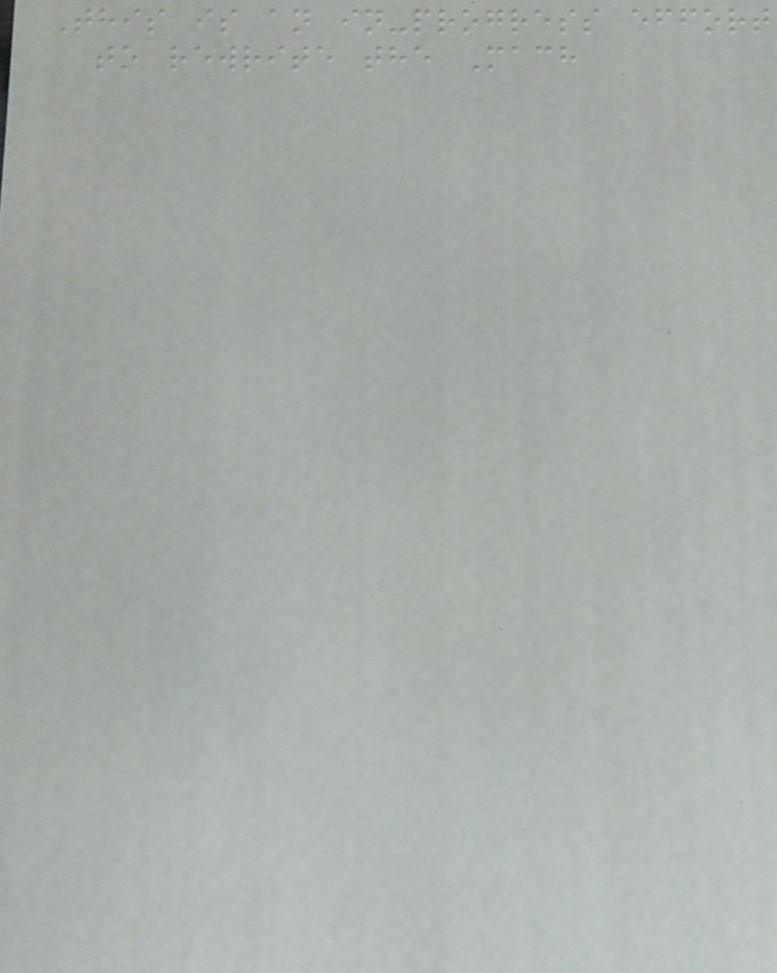This is an in-progress effort
to rewrite the Mach
